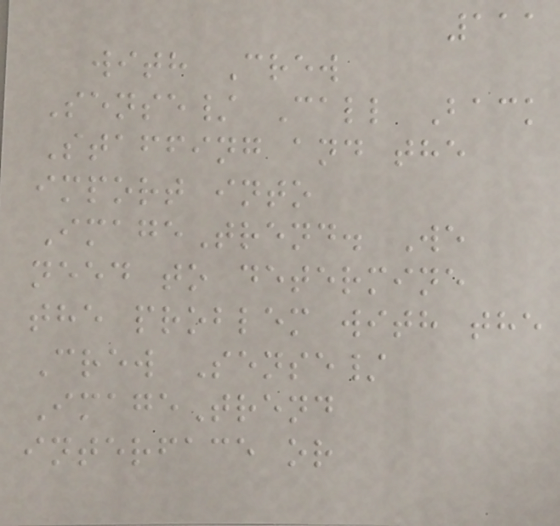111
with Crew
Sense/ Call Back
Staffing and the
import into
ImageTrend. We
need to determine
the problem with the
Crew Sense/
ImageTrend
interface or
